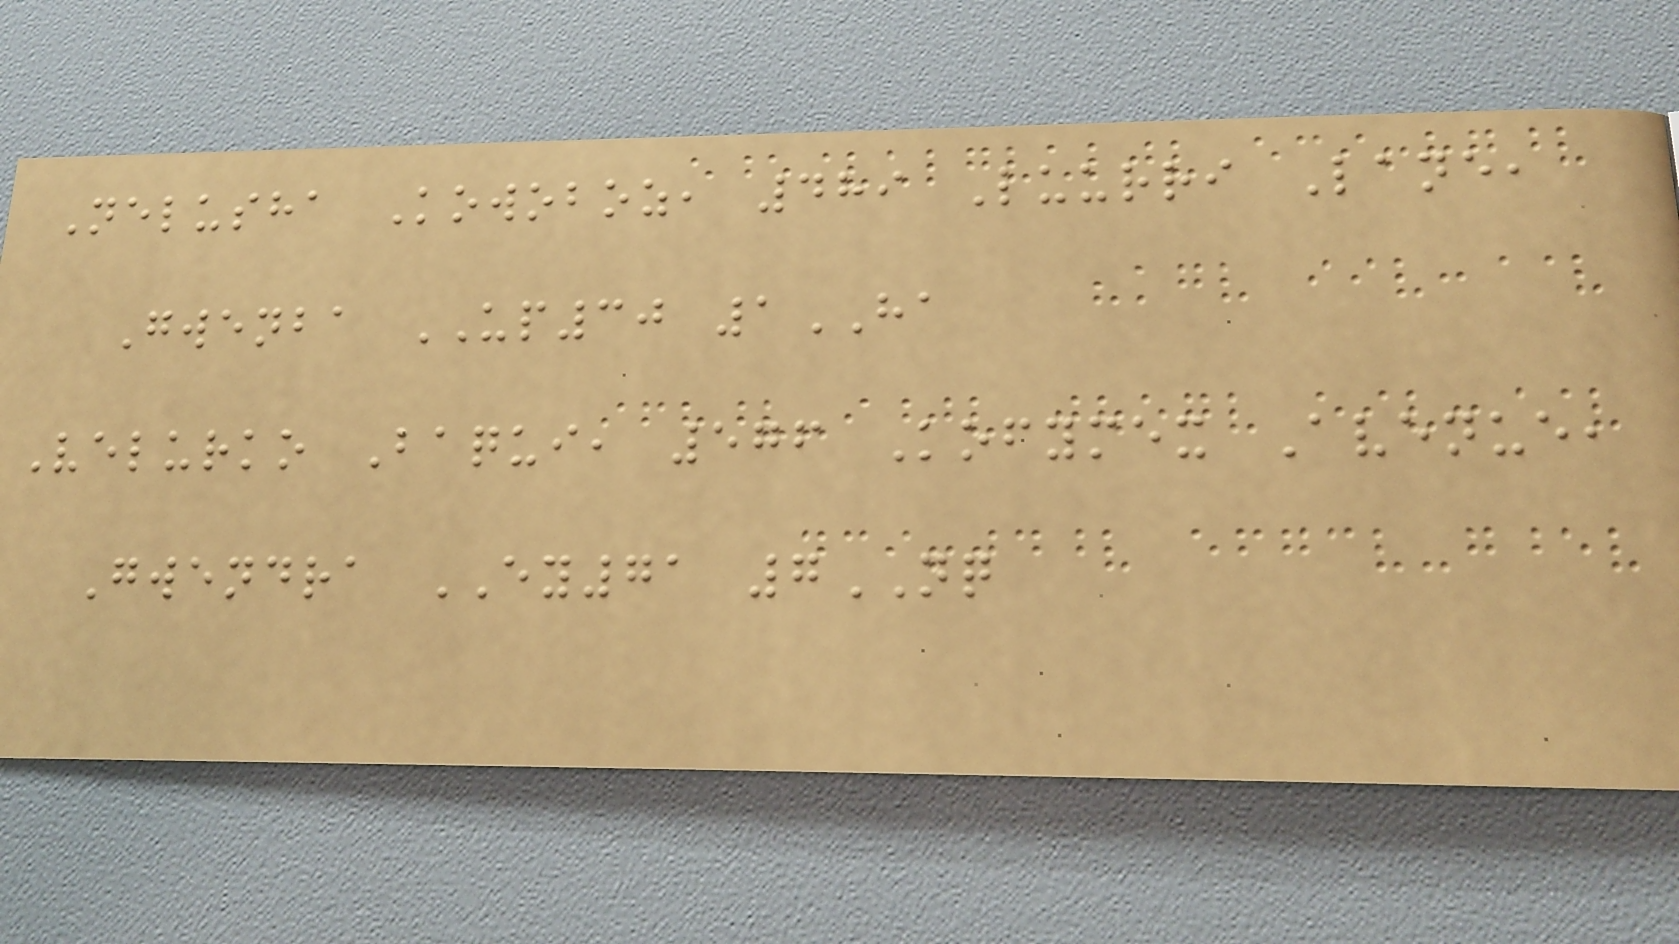Nelusha Kowoboz, 489 Luurri Lane,
Gwenba UP30 1HA
Velurko Baqui, 576 Kofymex Avenue,
Gwendra EY71 7NQ
